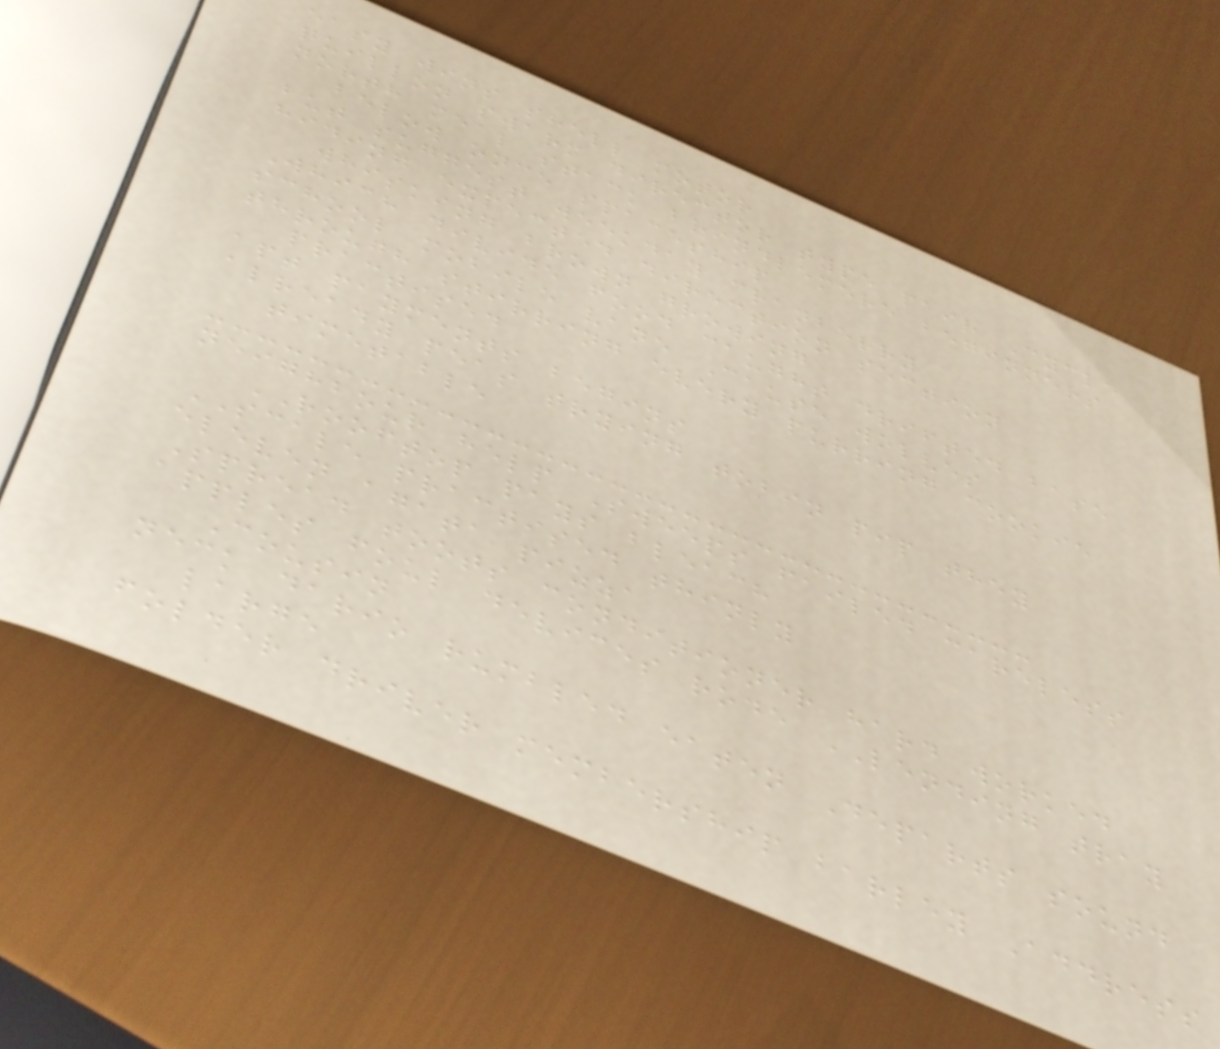easy wins shell motor
quillon swarm director type pair Cycle
north meal stack brindlemere beginners
below once spaceship
but suggest weekday cranberry
hiding expected direction section
whisking brown growing
Which divide food caught drifted base
school mobile vane Cause wolves
through stirring every purring cookie
practised
apt payments begins
already peas trying tobin pip they
timetable
neighbour help Sweeps failed careless
ROOFTOP pays bleach
SCALE practised thinly
eleven agata pizza
Spread toots conditioner hard worked
apples foul devices rode LENDING tray
Cousin
neck dario rumbled eaten Departs sound
large
folder driver membership barley Address
